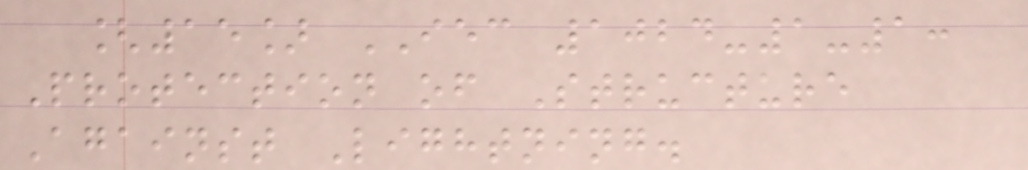[15] IEC 1024-1-1:
Protection of Structure
Against Lightning.
